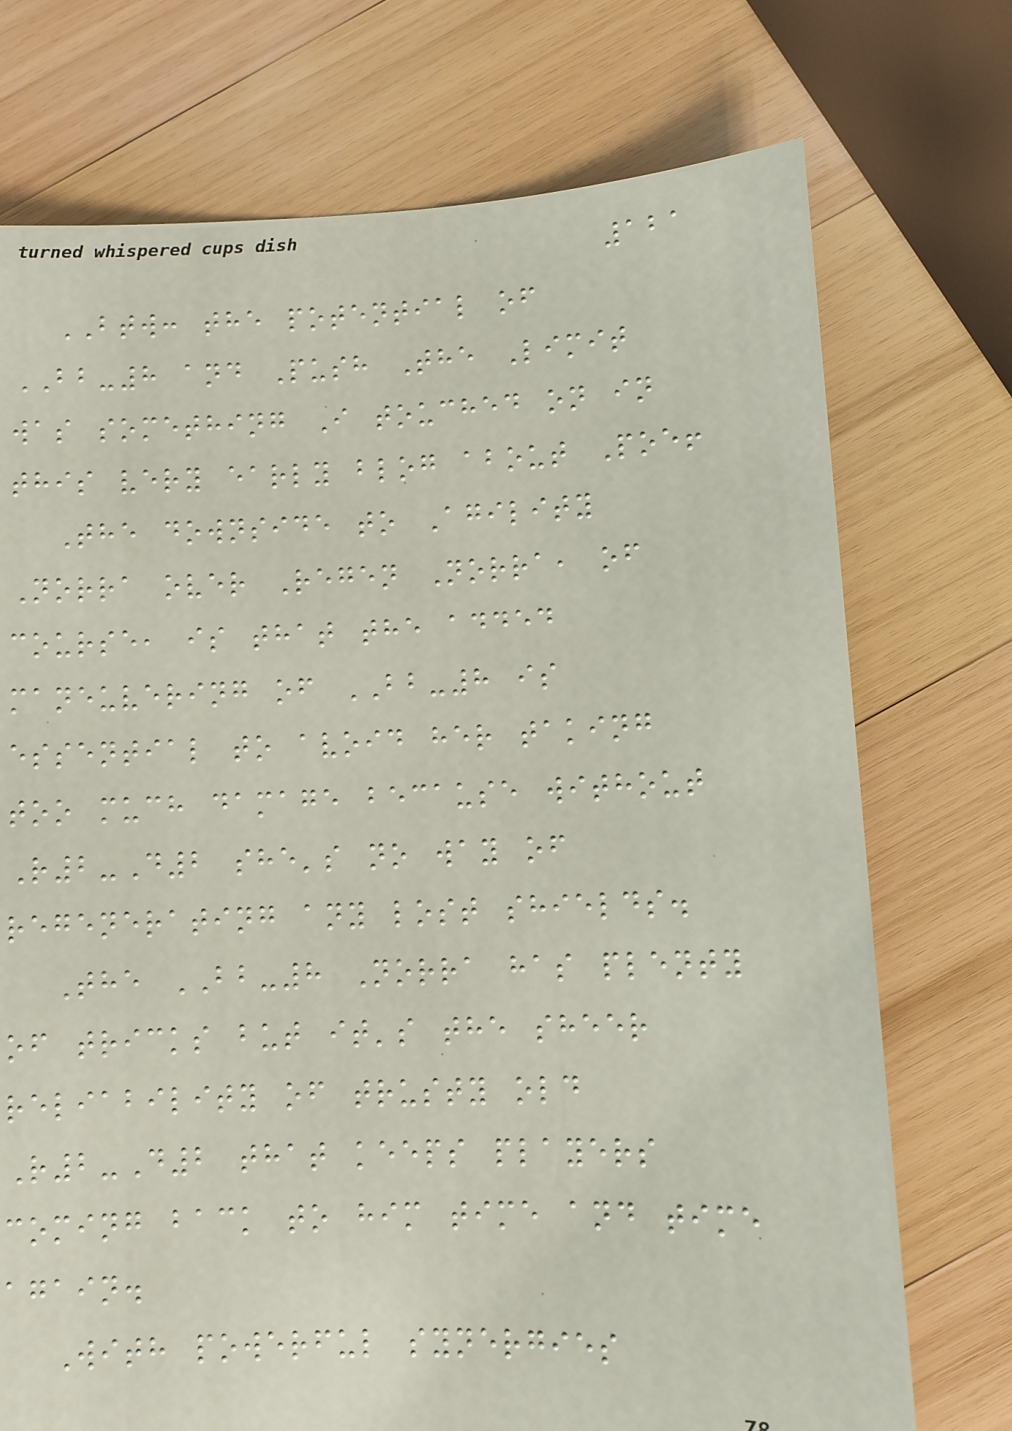121
BTW: the potential of
BB-8 and Push The Limit
was something I touched on in
this very early blog about Poe!
The downside to Agility
Norra over Regen Norra, of
course, is that the added
maneuvering of BB-8 is
essential to avoid her taking
too much damage because without
R2-D2 she's no way of
regenerating any lost shields.
The BB-8 Norra has plenty
of tricks but it's the sheer
reliability of trusty old
R2-D2 that keeps players
coming back to him time and time
again.
With powerful synergies
